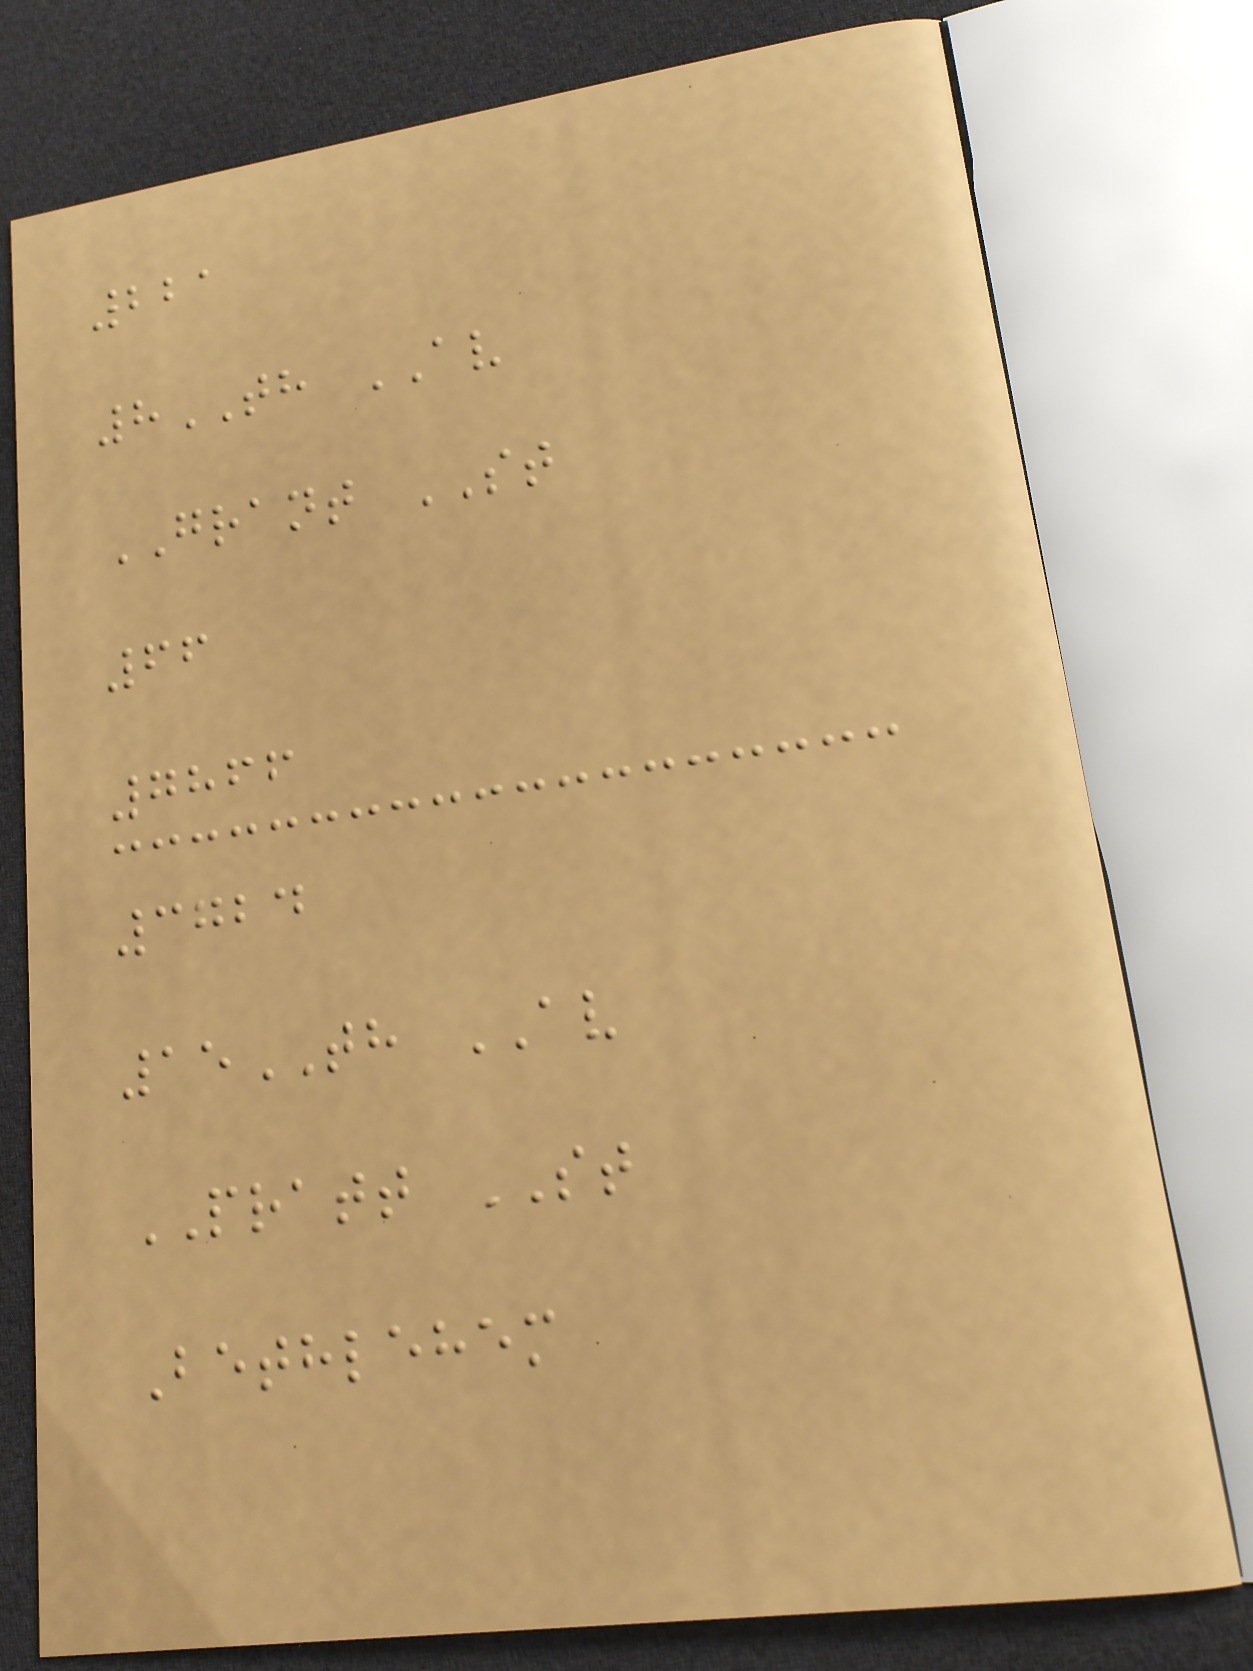221
8TH AV
GRANT ST
66
7866
3724
15TH AV
PRATT ST
Bethlehem
